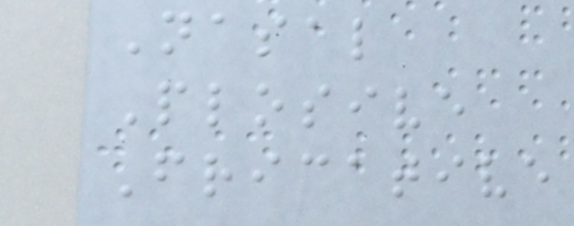Nasal
Plosive
Fricative
